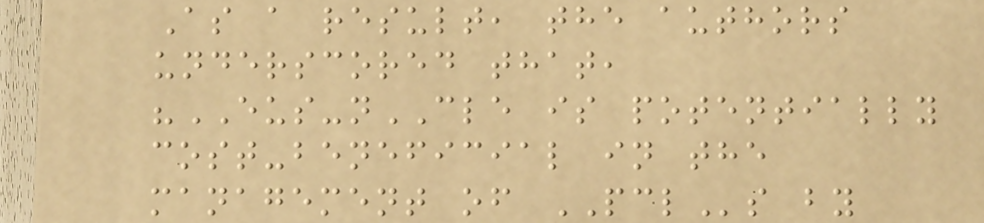As a result, the authors
underscored that,
"EUS-nCLE is potentially
cost-beneficial in the
management of PCLs by
